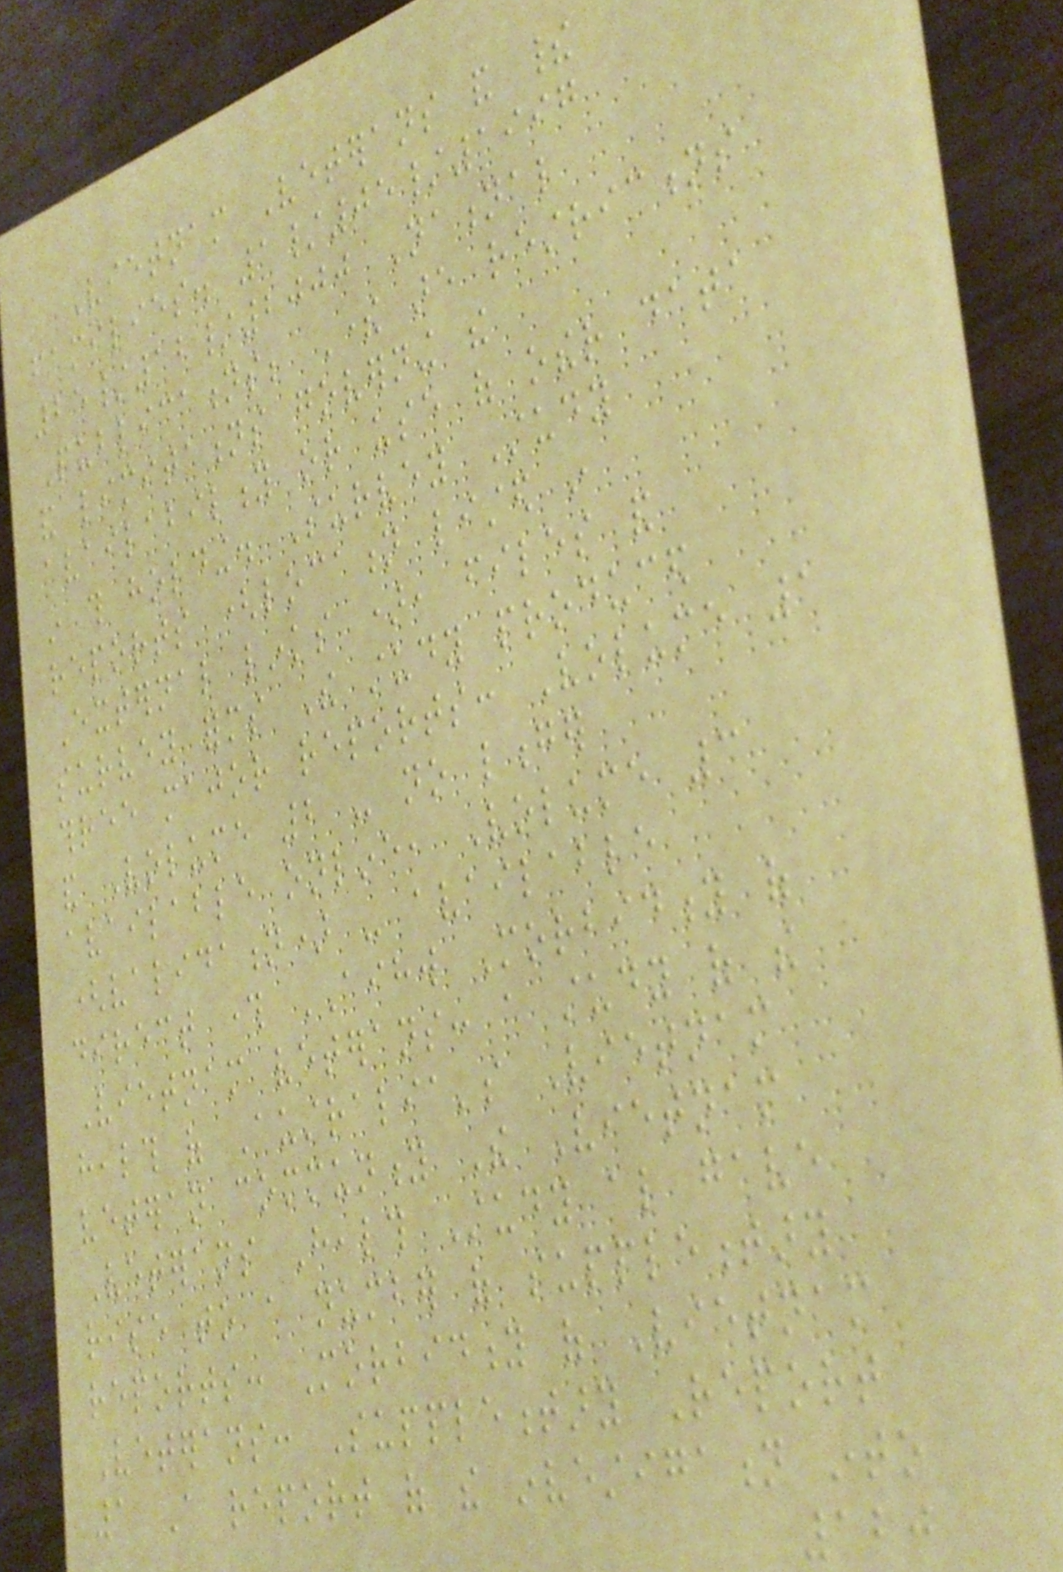Vietnam Veterans and their
families. 1/05/1997
25/12/2000 National
Publications; There are restrictions
and limitations governing the
availability or use of other data
in this holding. Survey Study
reports (location listed in
External links ), files and
survey forms The study produced
three major reports: Volume 1
and Volume 2 - no longer
available online, Volume 3
(validation) - available
direct through AIHW Morbidity of
Vietnam veterans: a study of the
health of Australia's Vietnam
veteran community The Vietnam
Veterans Health Study also gave
rise to a number of supplementary
reports: Morbidity of Vietnam
Veterans: Supplementary Report
1 A report of the investigation into
120
